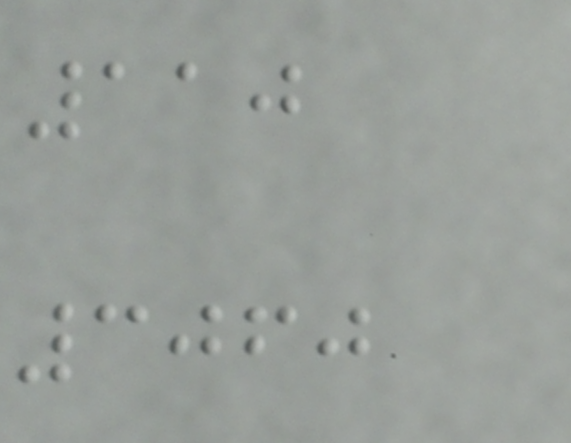110
3060
